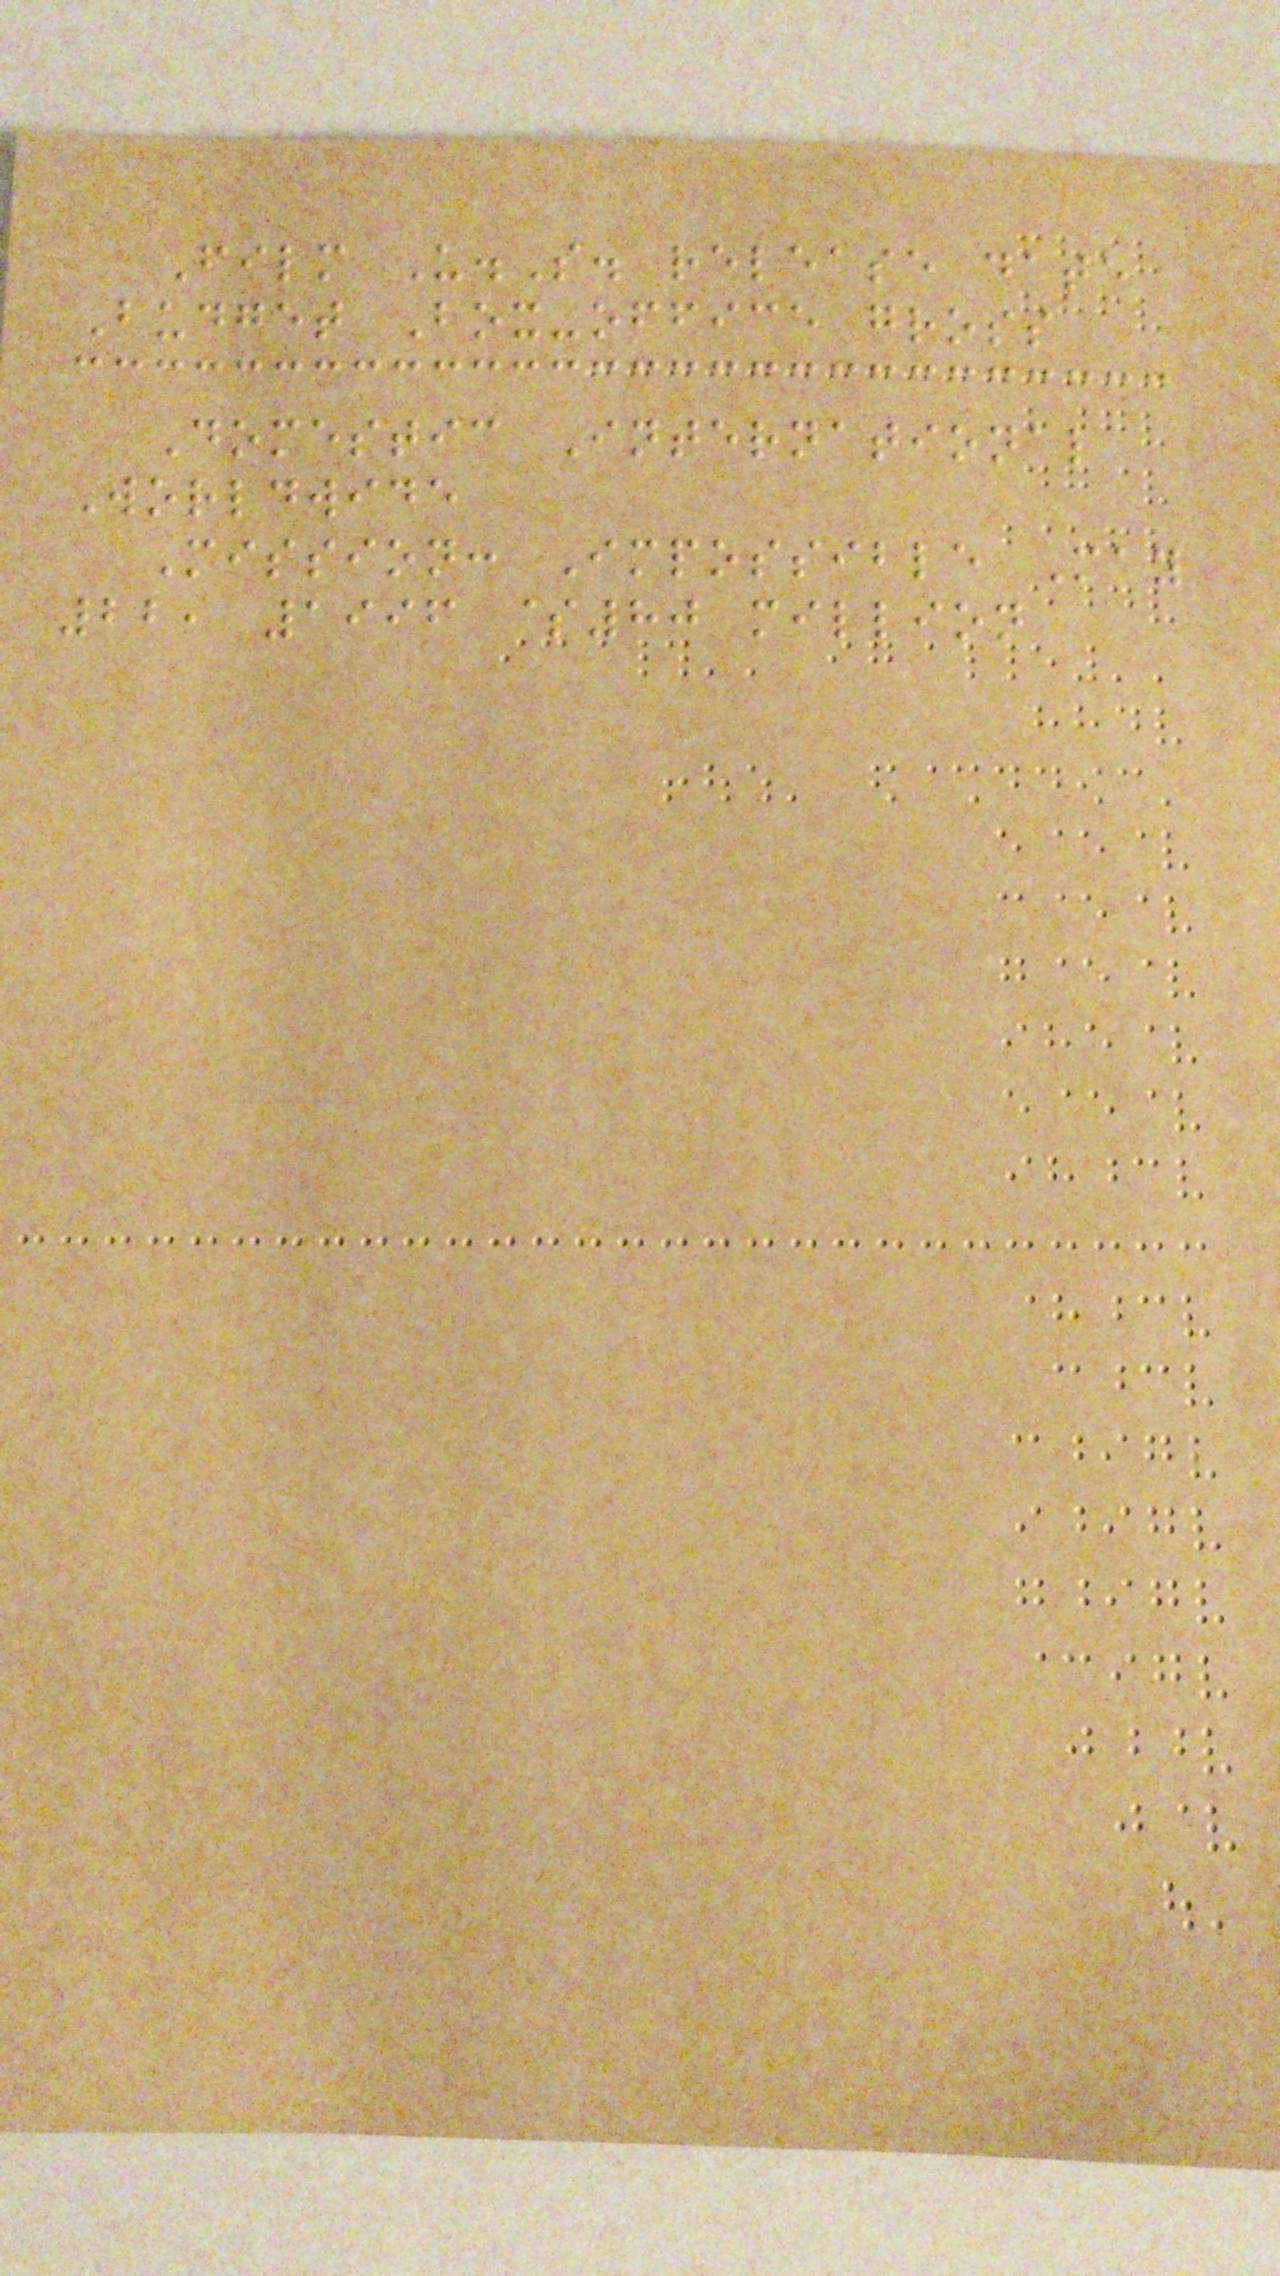Film U.S. release date
Budget Box-office gross
Domestic International
Worldwide
Mission: Impossible May
22, 1996 $80 million
